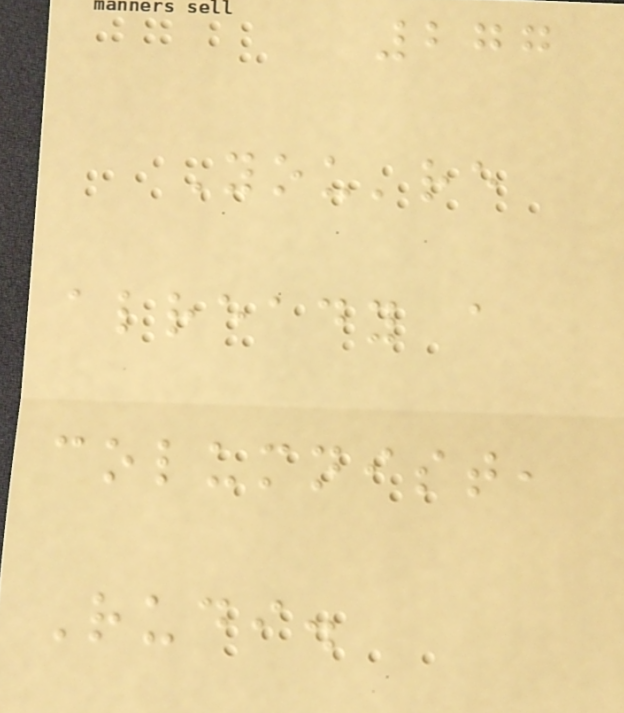277
You're
already a
columnist,
Rudi.
